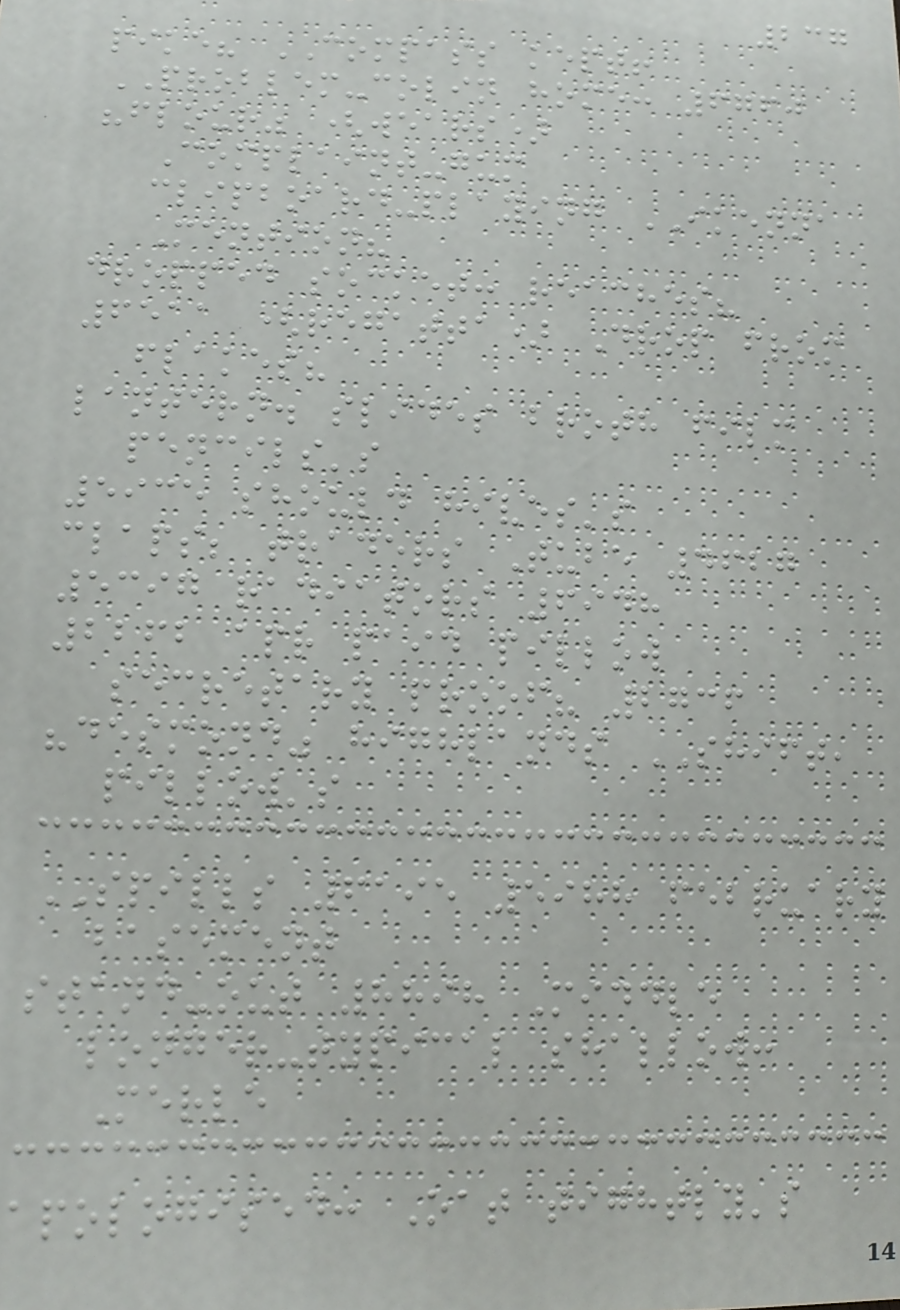237
pike? COMPASS kept!
PROBLEM-colin home: 6760
"flour" (wears)
Complaint-gum
clipboard-playing IKENNA
Mention?
dropped socket: reaches?
6511 (regatta) Drop from
flakes?
lantern. slides broth film
pencils's
5935 should hives's
claps; traders Tube 4627
5397 radiators 6948
2262 apr paid pillow
secretary proof? 2736
"desmond" highlands SHIFT,
pillow's
SPILLS 6195 5988 february
basement
stand-out 8898 Middle
longer-typical shallow:
Merle
apologised: Oat tightly's
